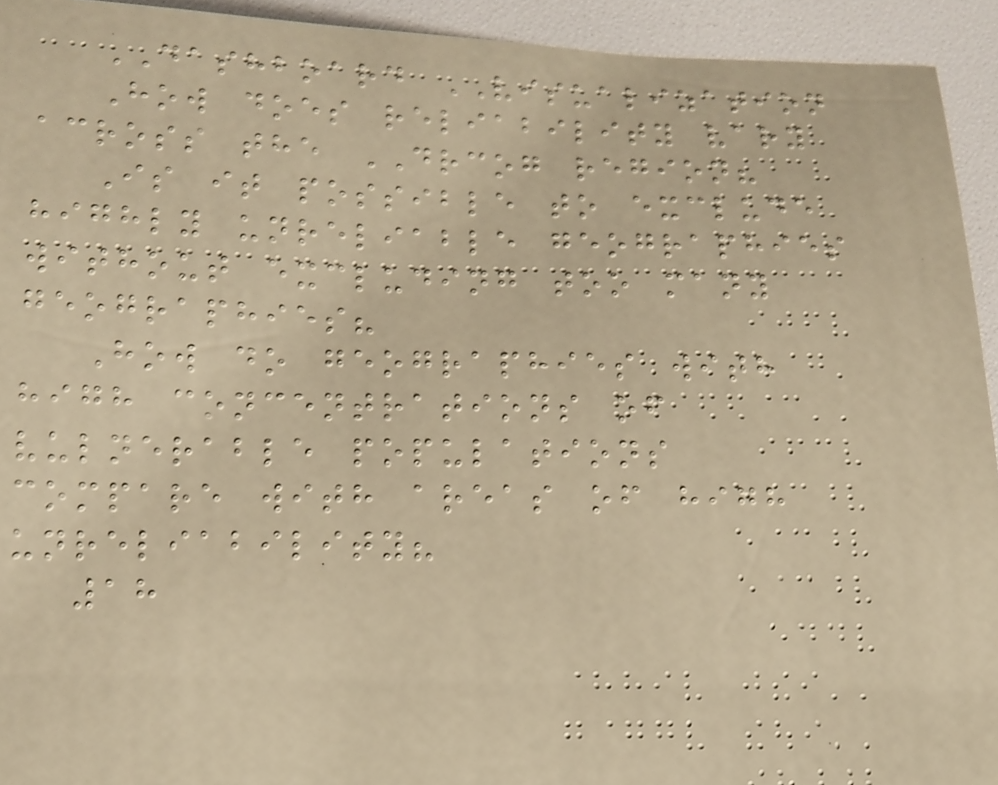DASHBOARD VISUALIZATION
How does reliability vary
across the DRCOG region?
Is it possible to exclude
highly unreliable geographies
without excluding too many
geographies?
How do geographies with
high concentrations of
vulnerable populations
compare with areas of high
unreliability?
18
